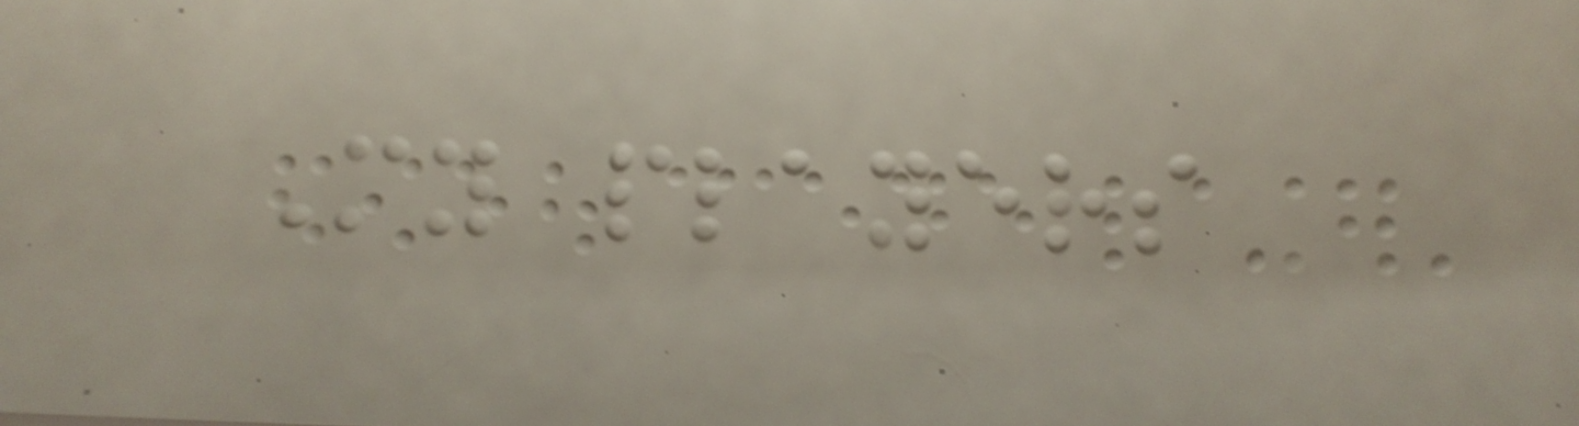My players
